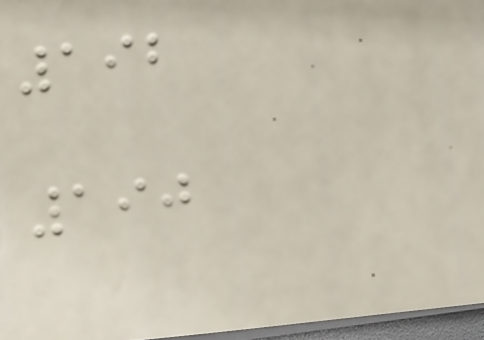192
190
